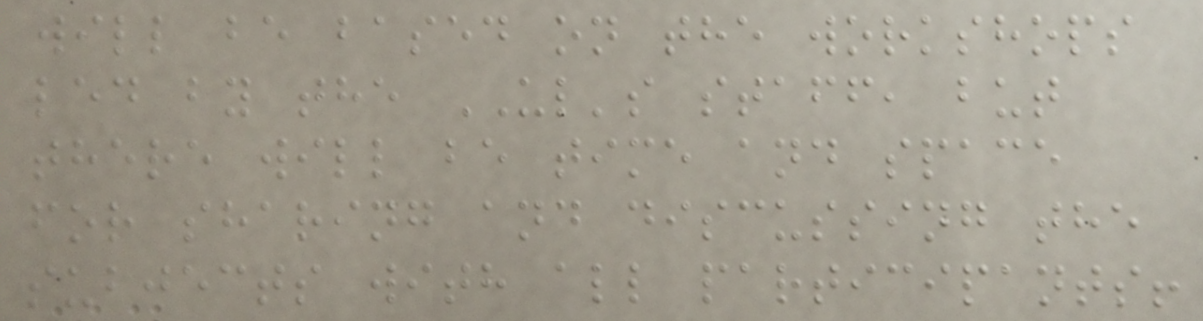will be based on the workshops
led by the UL's staff, but
there will be time and space
for sharing and discussing the
subjects with all participants!
